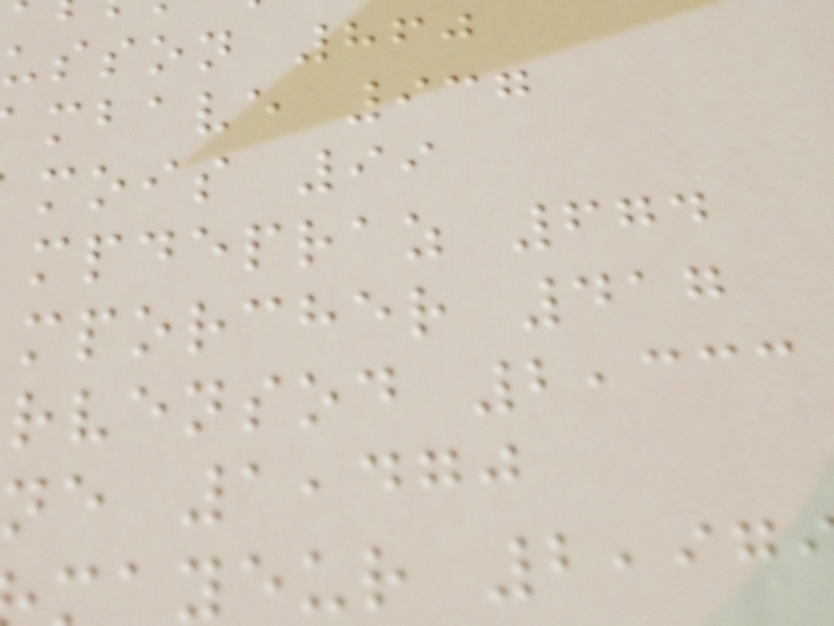usson 860
mbave 937
mois 99
mpdepraz 674
mporcher 417
rvensod 2,333
ne 1,470
yeur 2,97
